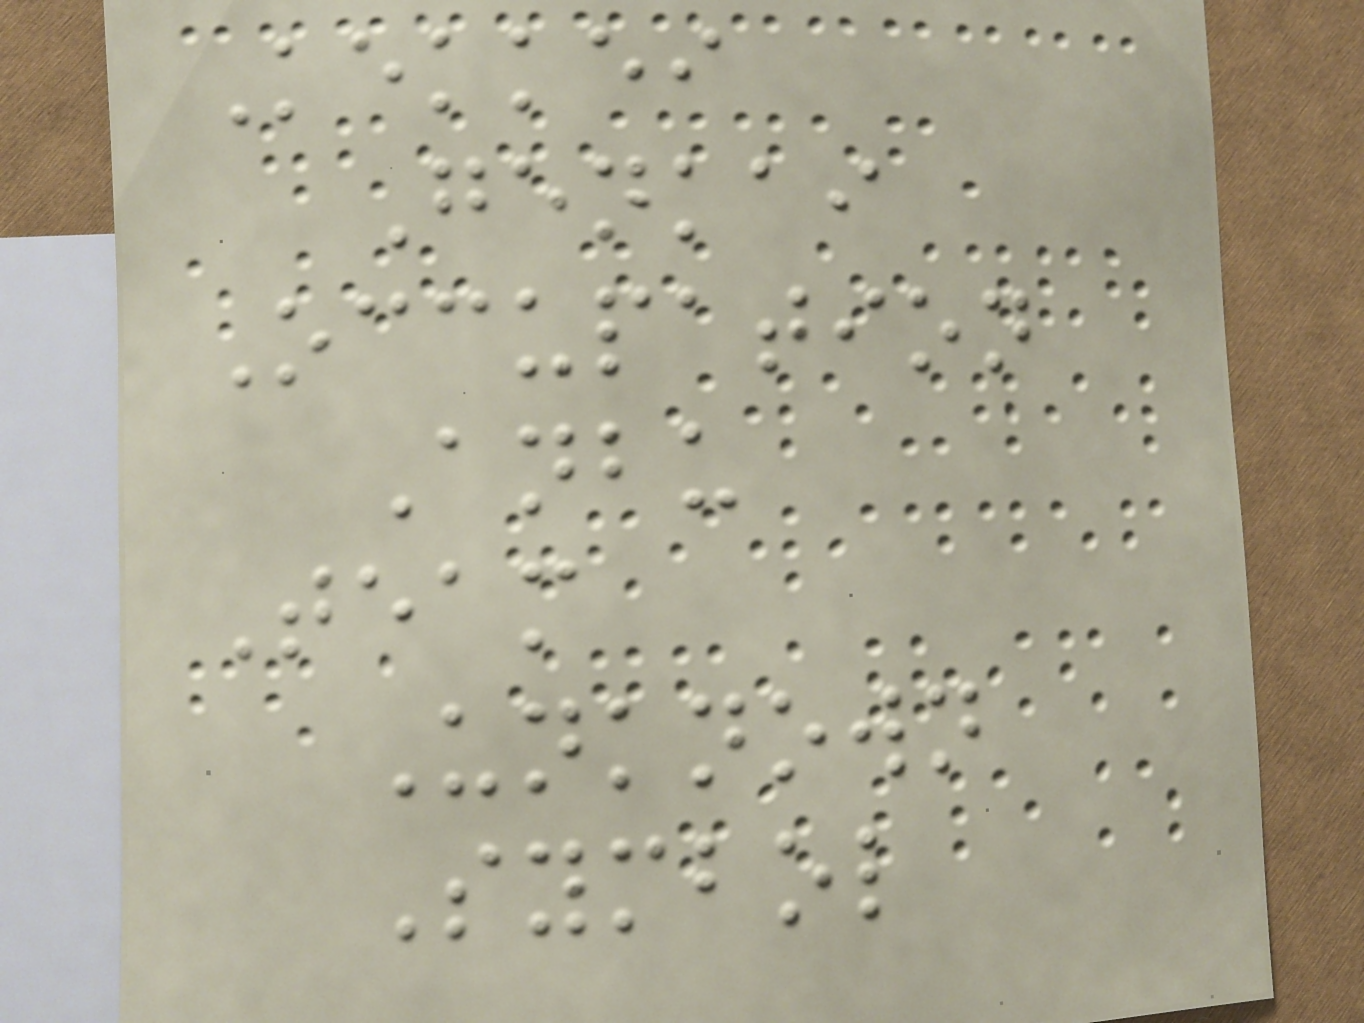Kekkei
Genkai
Occupation
Anbu
Team
Unknown
Symbol
